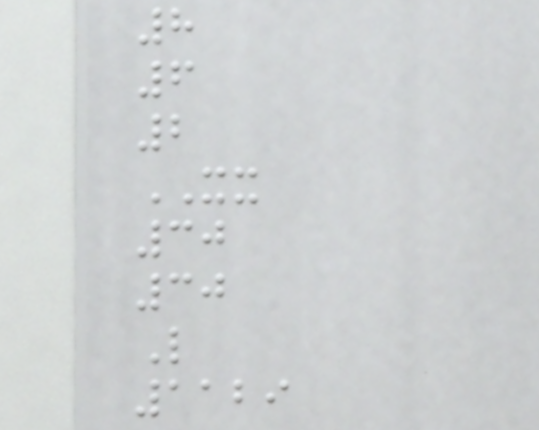8
6
2
XX
30
30
L
1129
